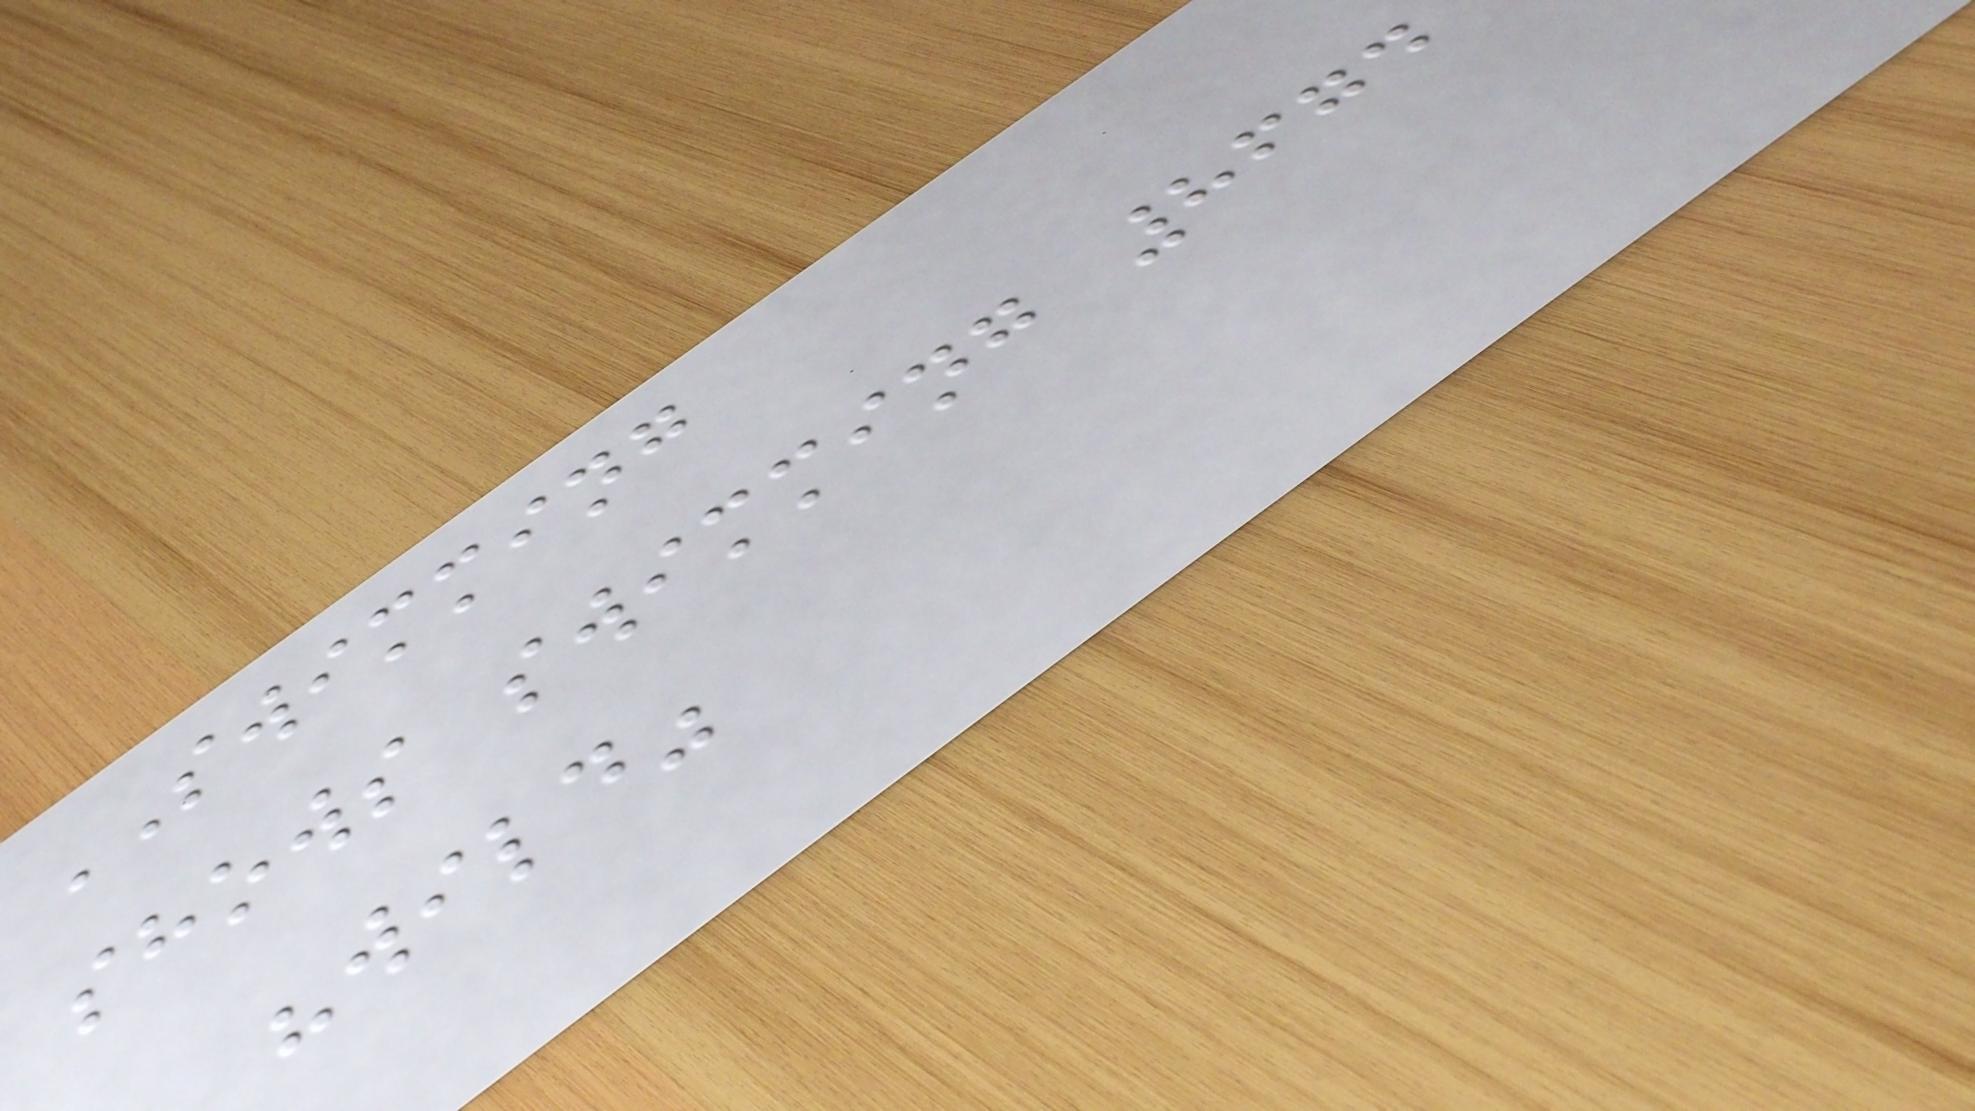SWIMMING
shows swimming 8674
"wild"
